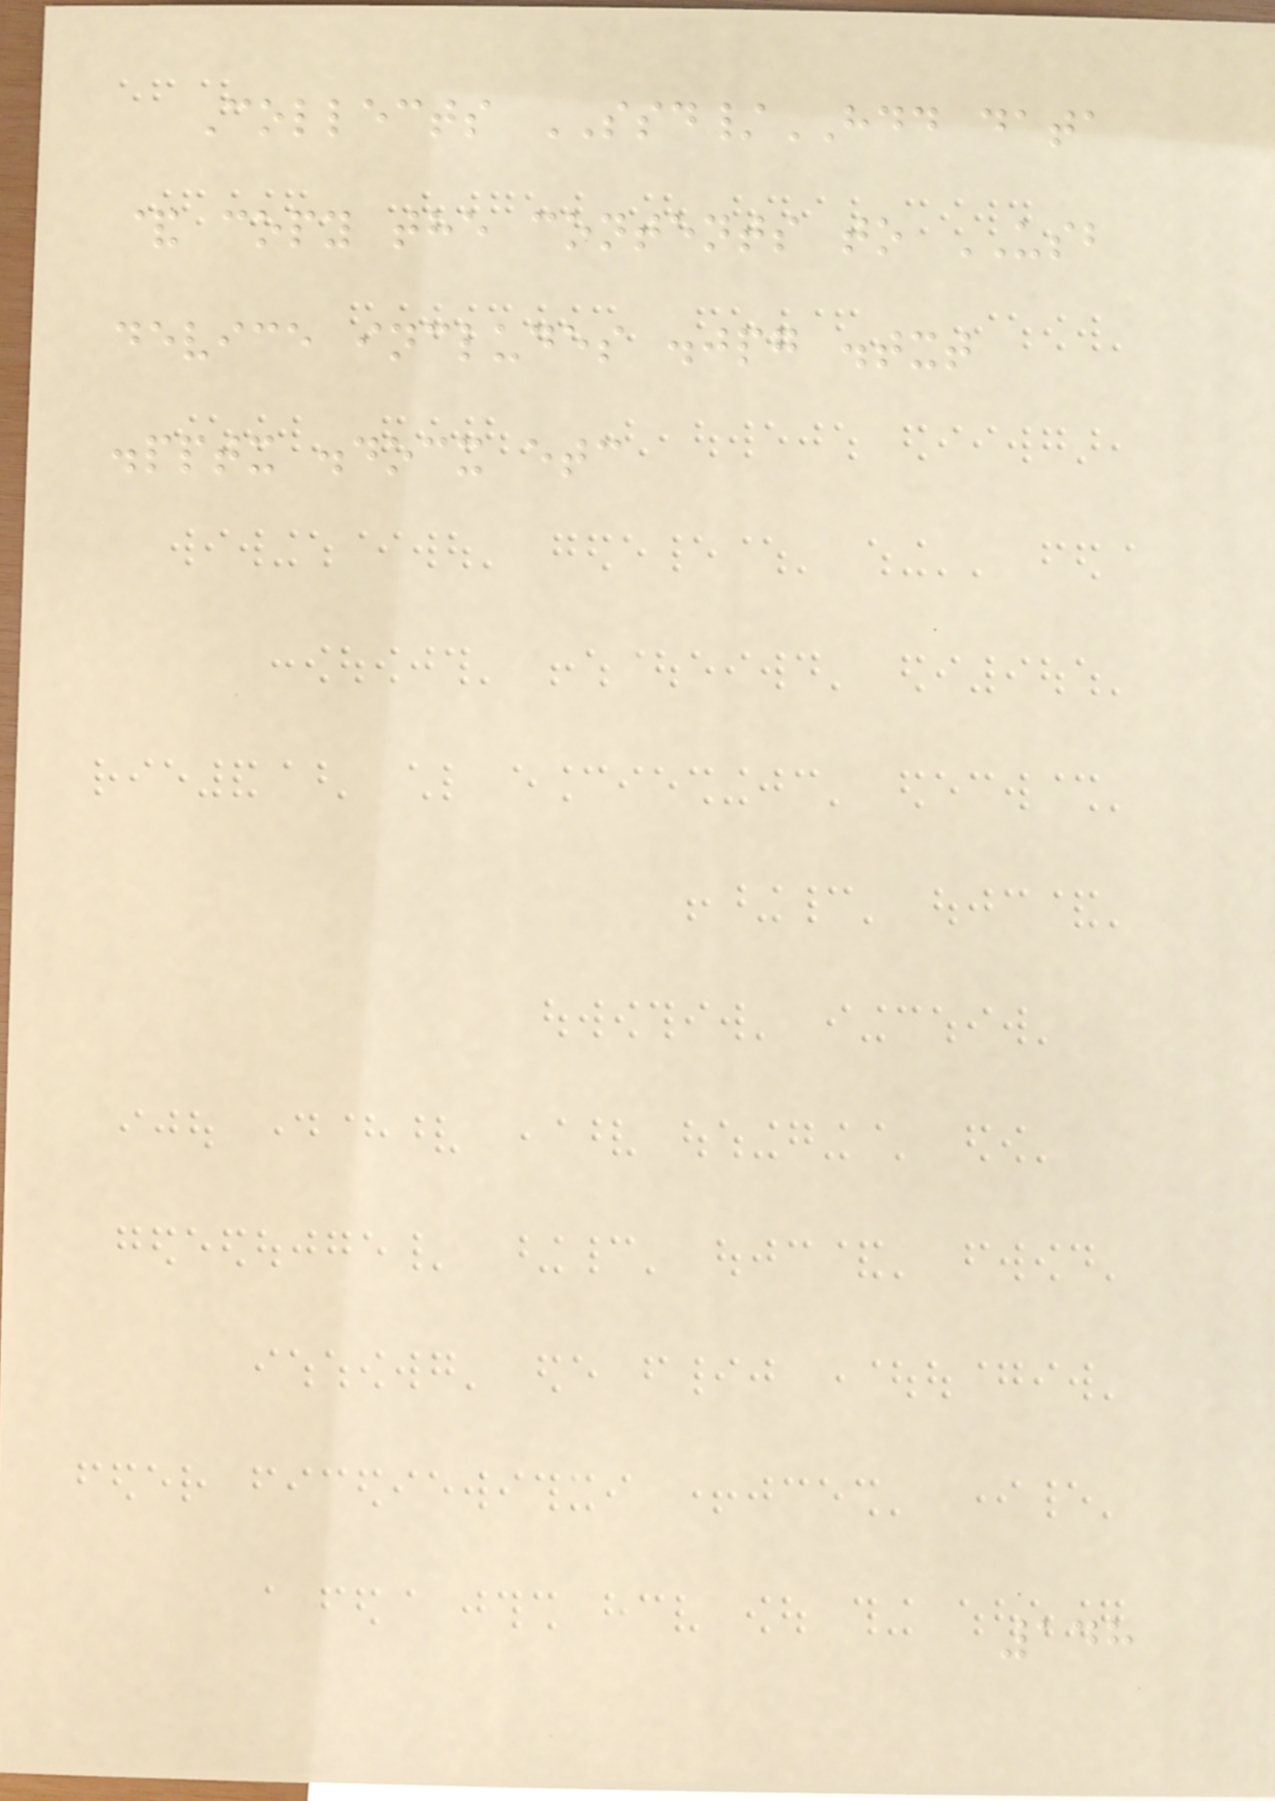Collects SSD/HDD data
& copy the contents to USB
device includes .jpg .txt
.pptx .docx etc
148
